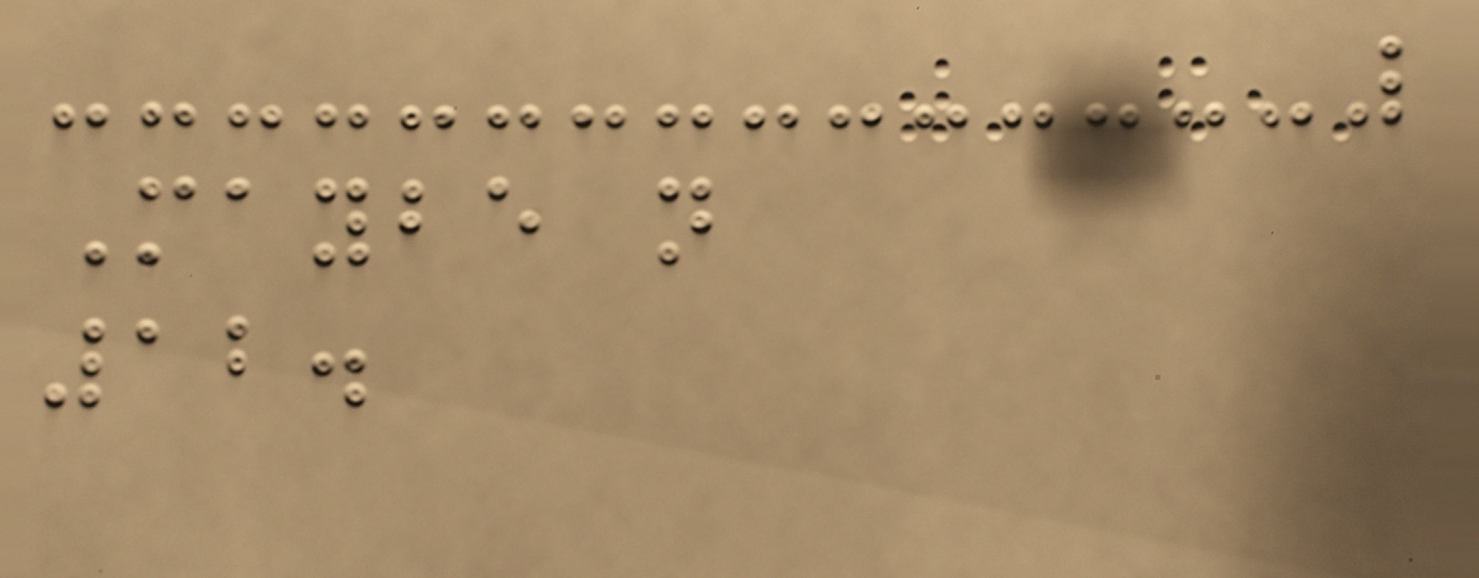Maybe not
12.
